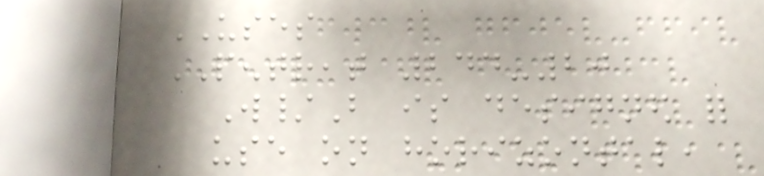USES
PENTREAT 244-20
W/B is designed for
use on horizontal,
